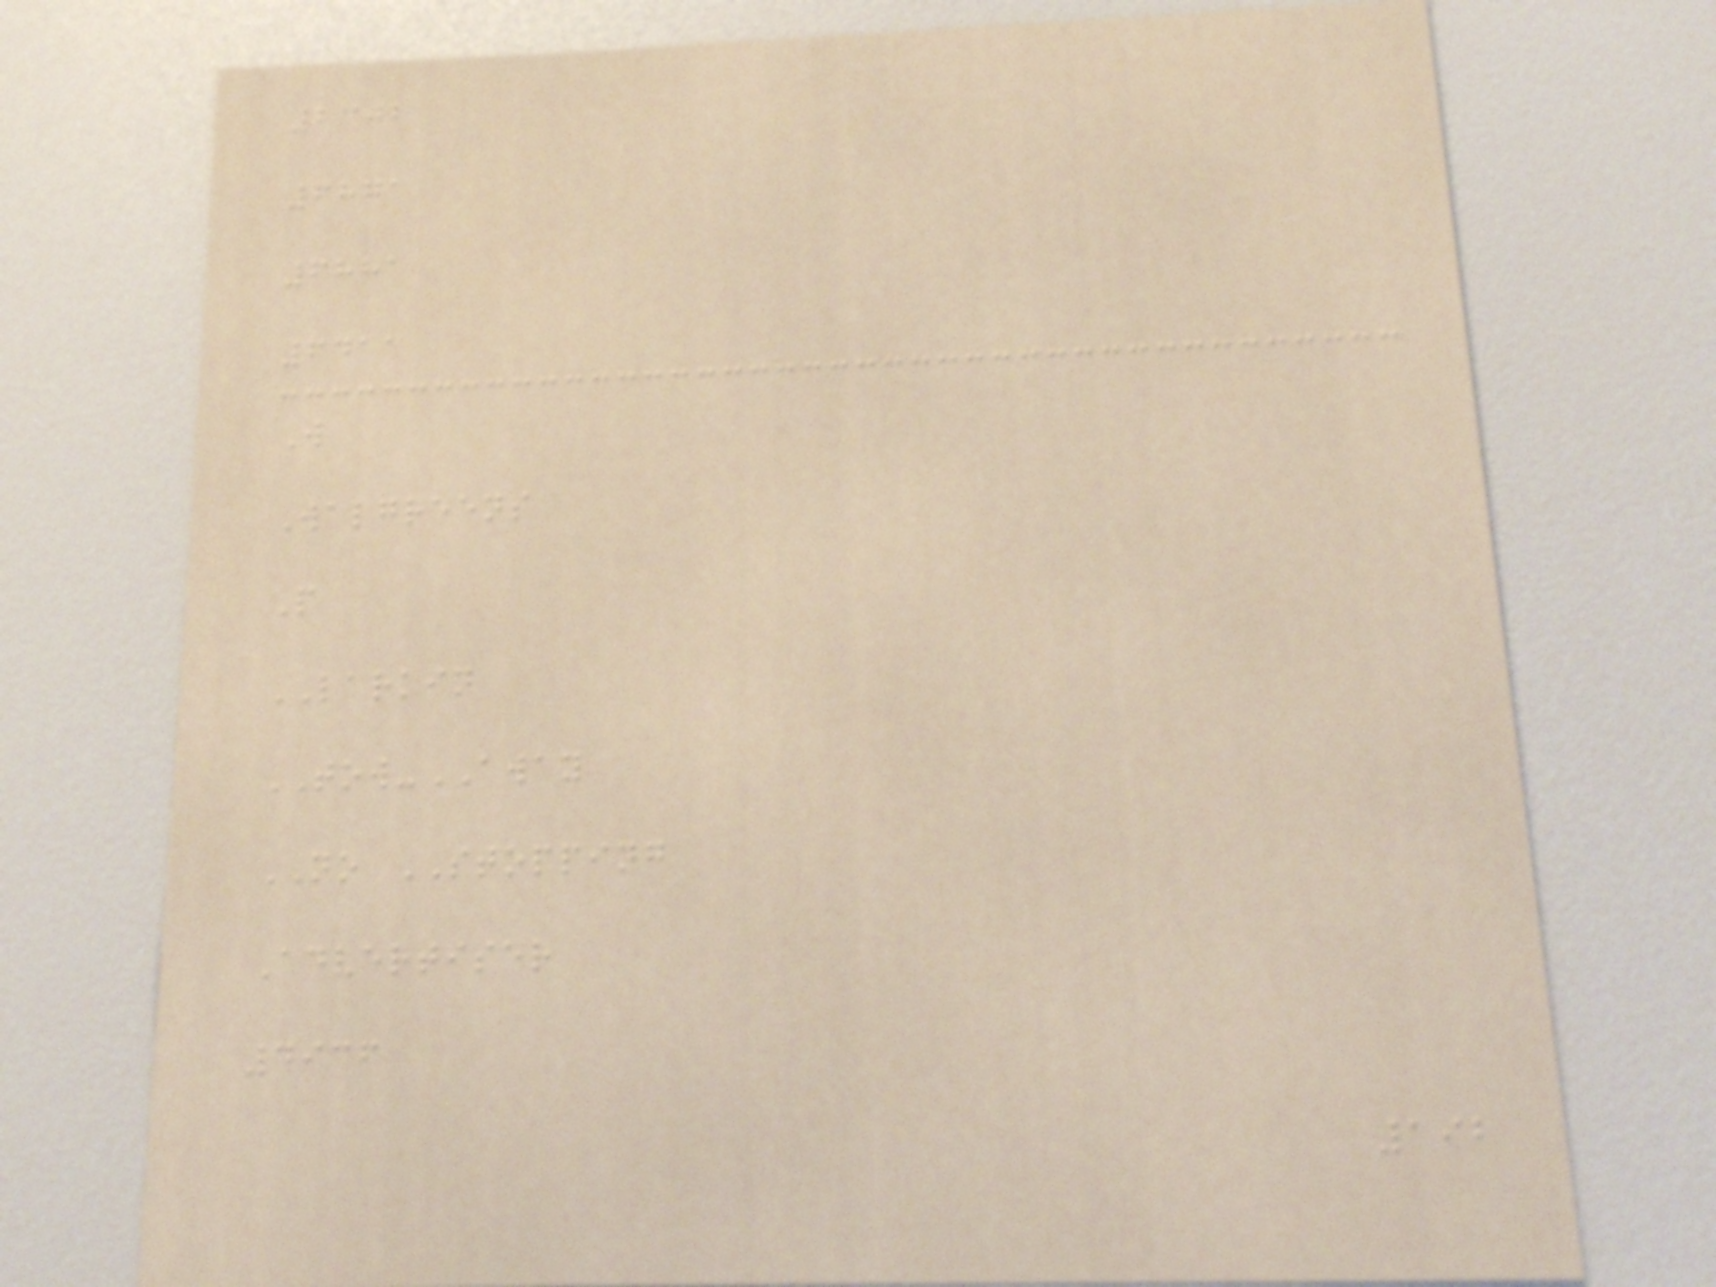2302
6871
6881
6411
W
Walgreens
P
LARKIN
TOW-AWAY
NO STOPPING
Advertiser
4936
192
